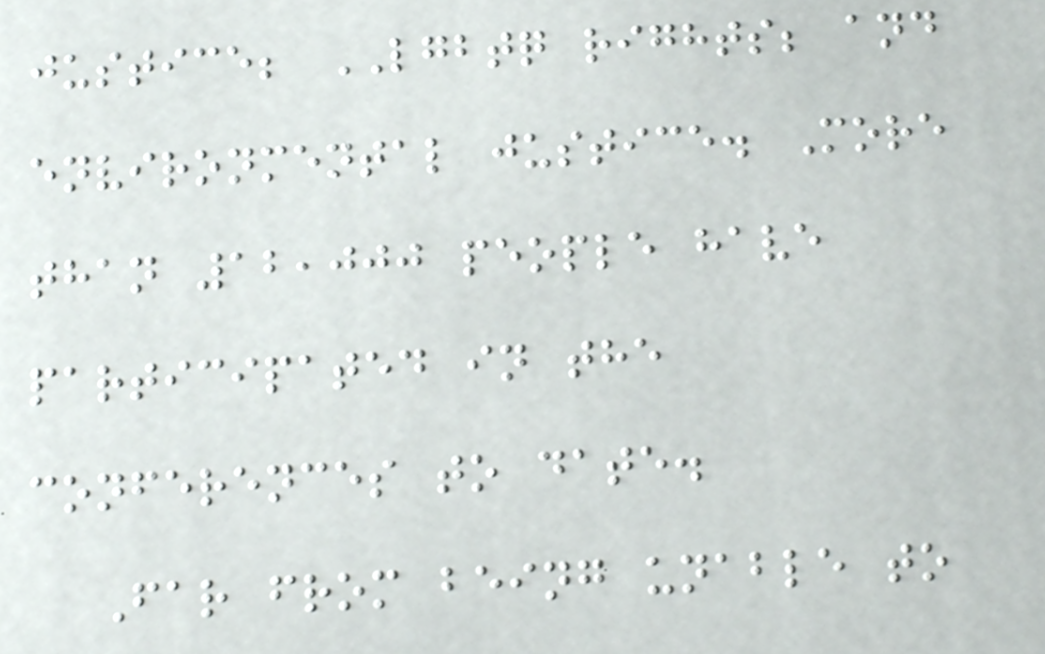justice; LGBTQ rights; and
environmental justice. More
than 12,000 people have
participated in the
conferences to date.
Far from being unable to
